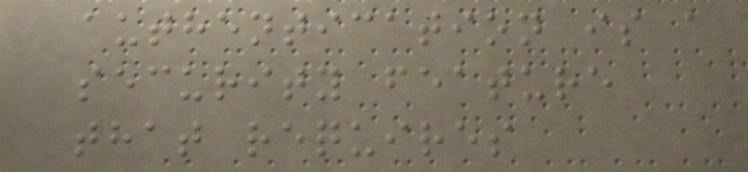authentication is a
security feature
that requires
